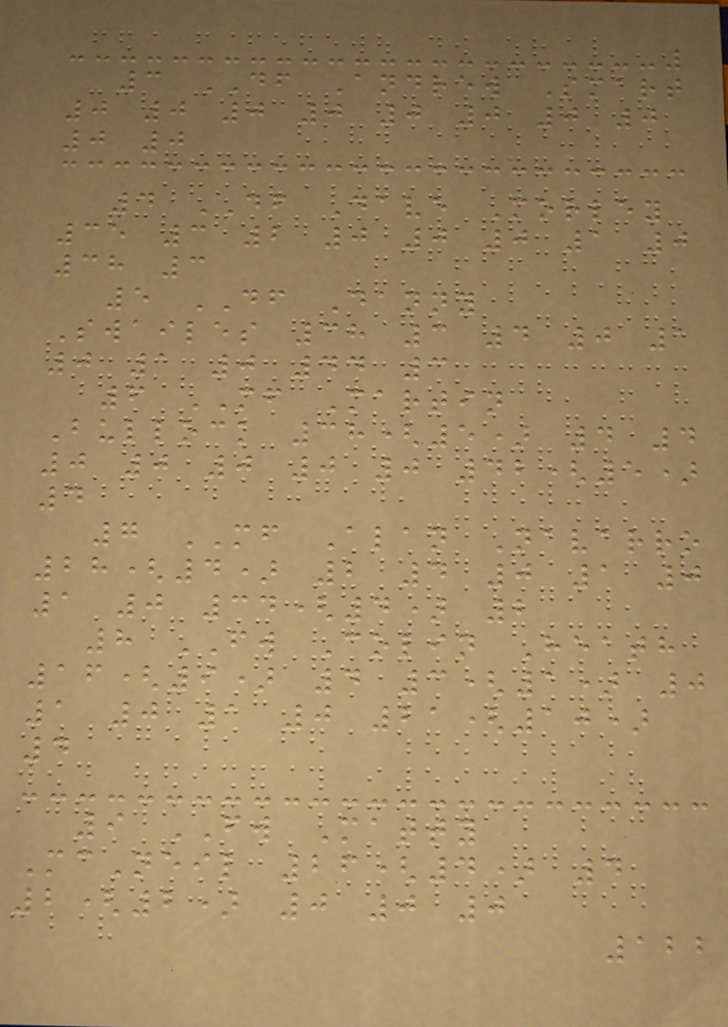3 DF Andrew Smart
0 0 0 0 0 0 0 0
0 0
4 DF Dave Morley
35 3 2 0 0 0 1 0
38 3
5 DF Danny
Swailes 38 3 4 0 1
0 1 0 44 3
6 MF Martin
Bullock 38(5) 4 4
0 0 0 0 0 42(5)
4
7 MF Alan Navarro
28(4) 2 4 0 1 0
1 0 34(4) 2
8 FW Colin Heath
16(9) 4 3(1) 0
1 0 1 0 21(10)
4
9 FW Matty
McNeil 26(4) 4
2(2) 0 0 0
122
